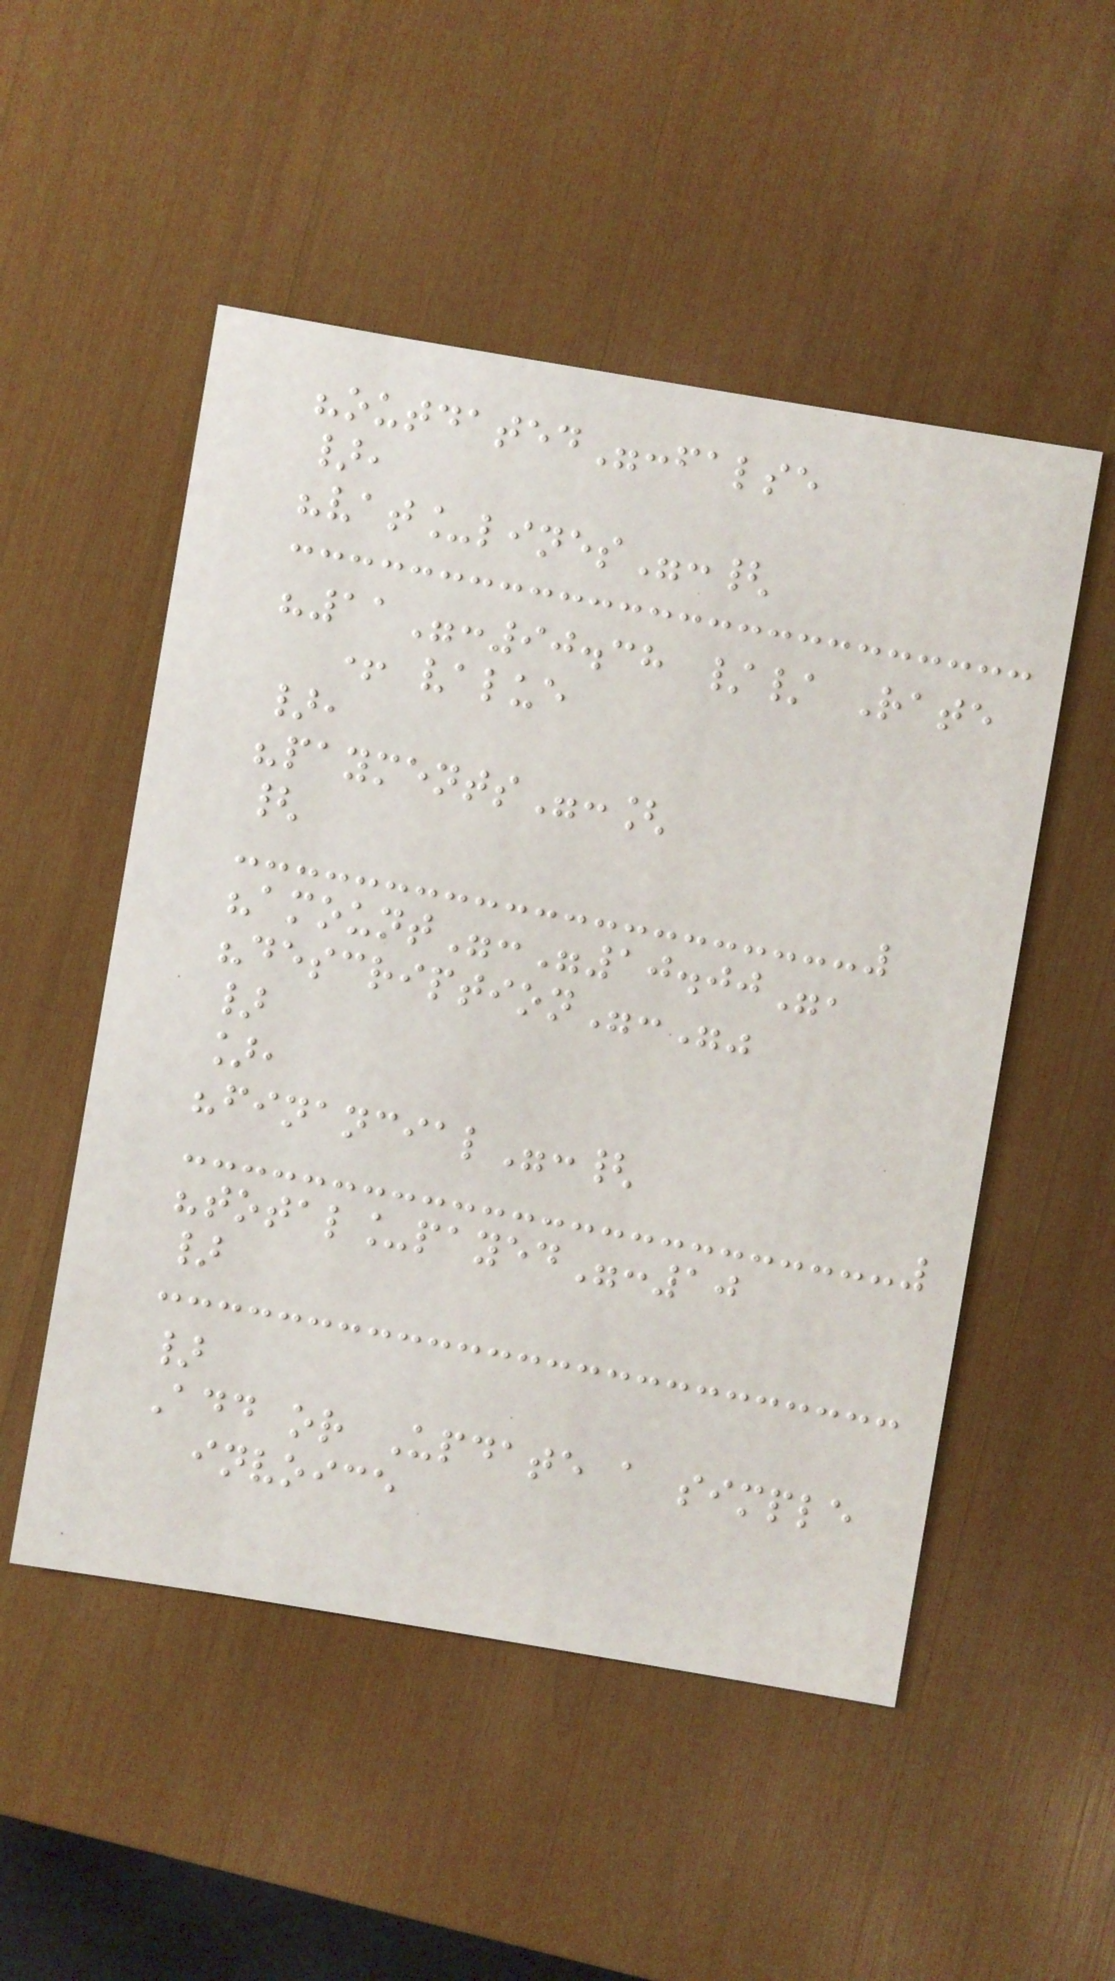"outdated":false
},
"vat_lines":{
"11":90.38 // Rate
+ value
},
"payments":[
{
"amount":"10.00",
"description":""
}
],
"financial":{
"total_payed":10
}
}
Add or Update a simple
invoice
